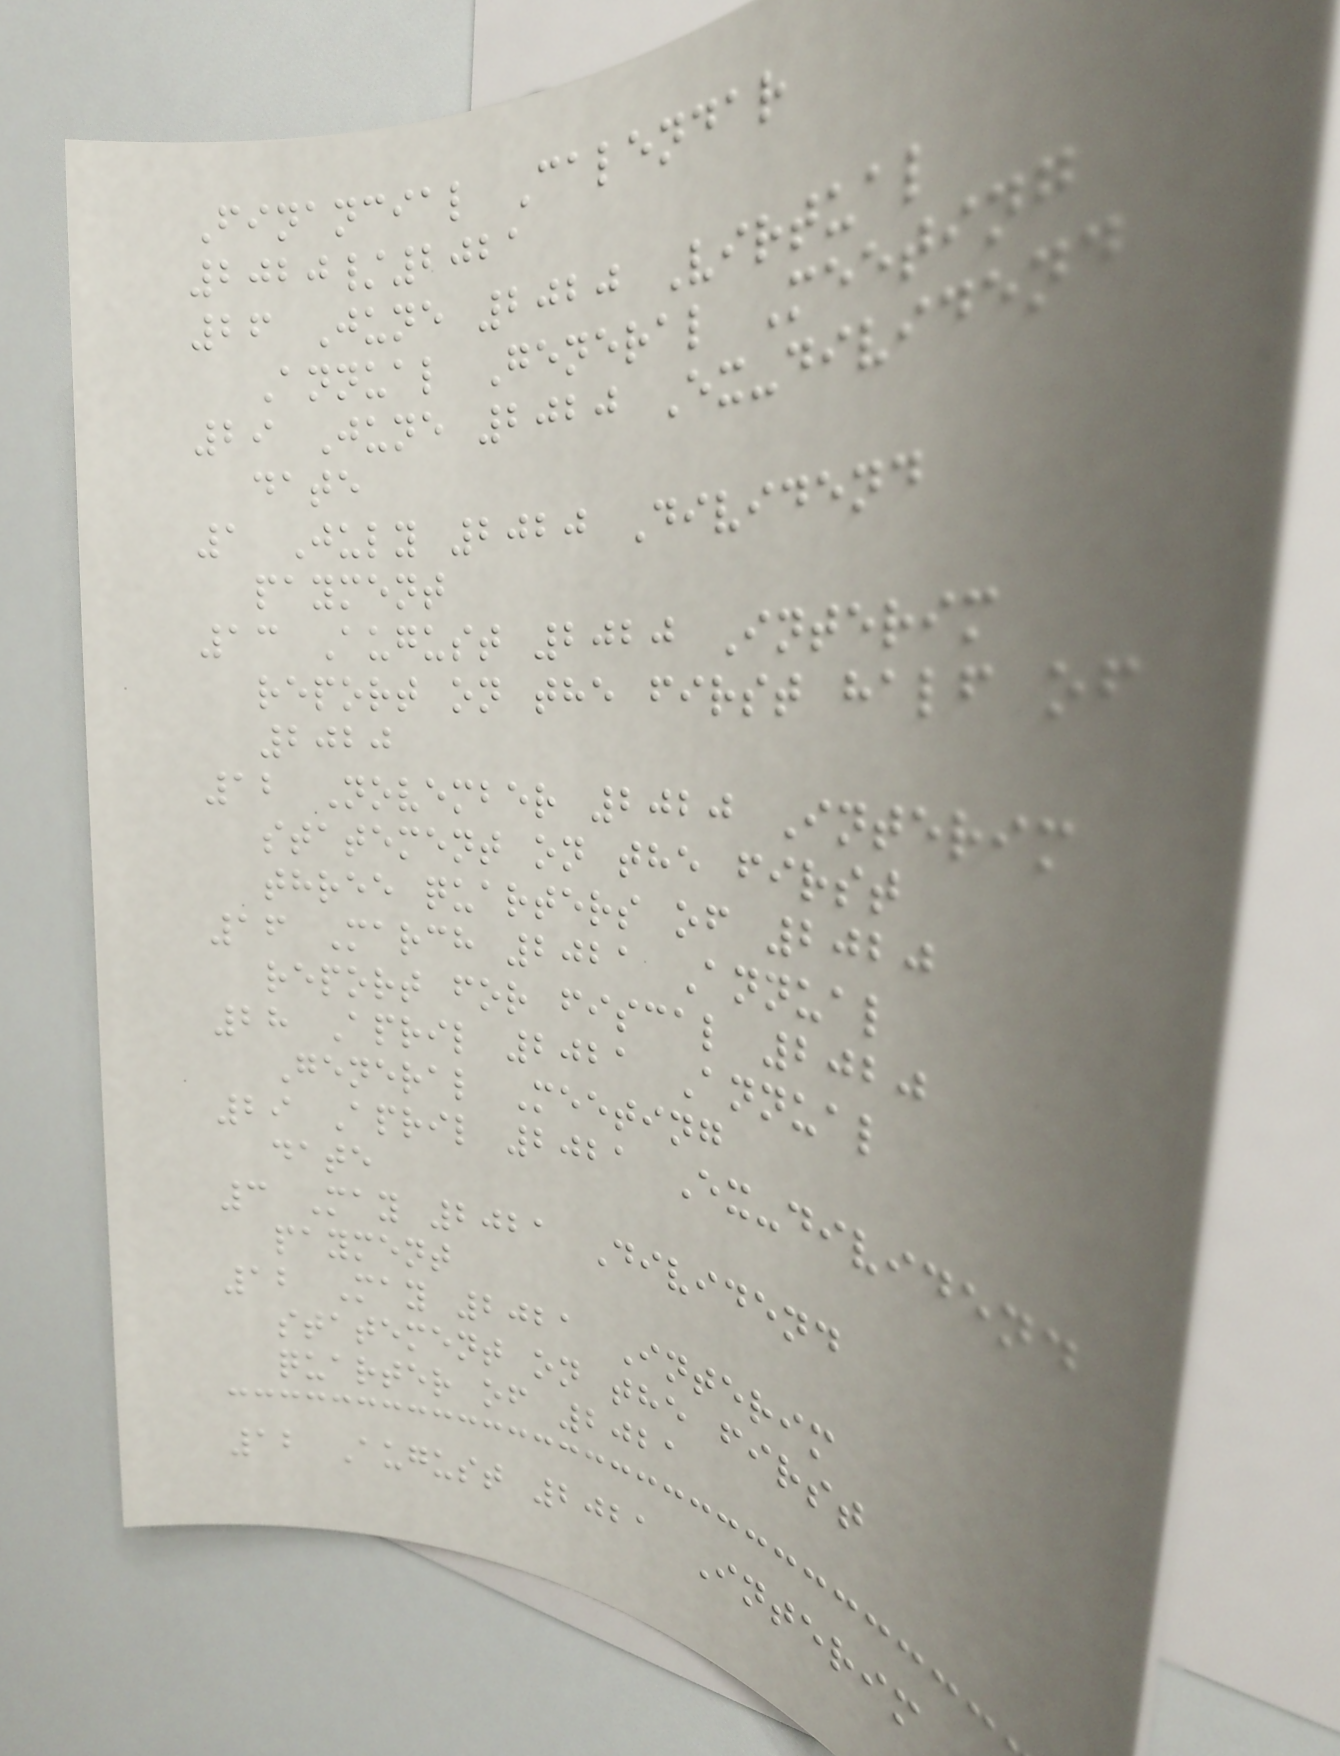Financial Calendar
2020/2021
26 June 2020 Virtual
Annual General Meeting
29 June 2020 Ex-dividend
date
1 July 2020 Dividend
payment
13 August 2020 Interim
report on the first half of
2020
12 November 2020 Interim
statement on the first
three quarters of 2020
16 March 2021 Annual
report for fiscal 2020
28 April 2021 Annual
General Meeting
29 April 2021 Ex-dividend
date
3 May 2021 Dividend
payment
12 May 2021 Interim
statement on the first
quarter of 2021
12 August 2021 Interim
